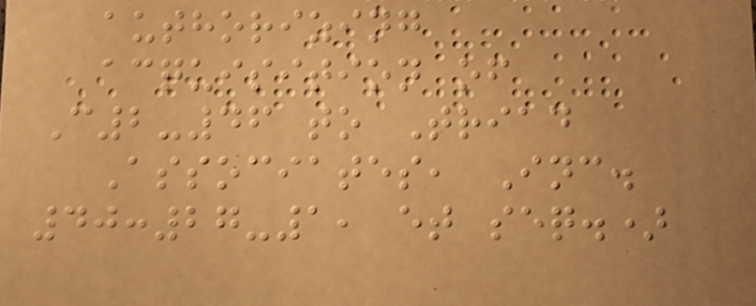authorizing
acquisition of
C2-46 to Triad
Associates, Inc.
40:27-1, et seq.)
